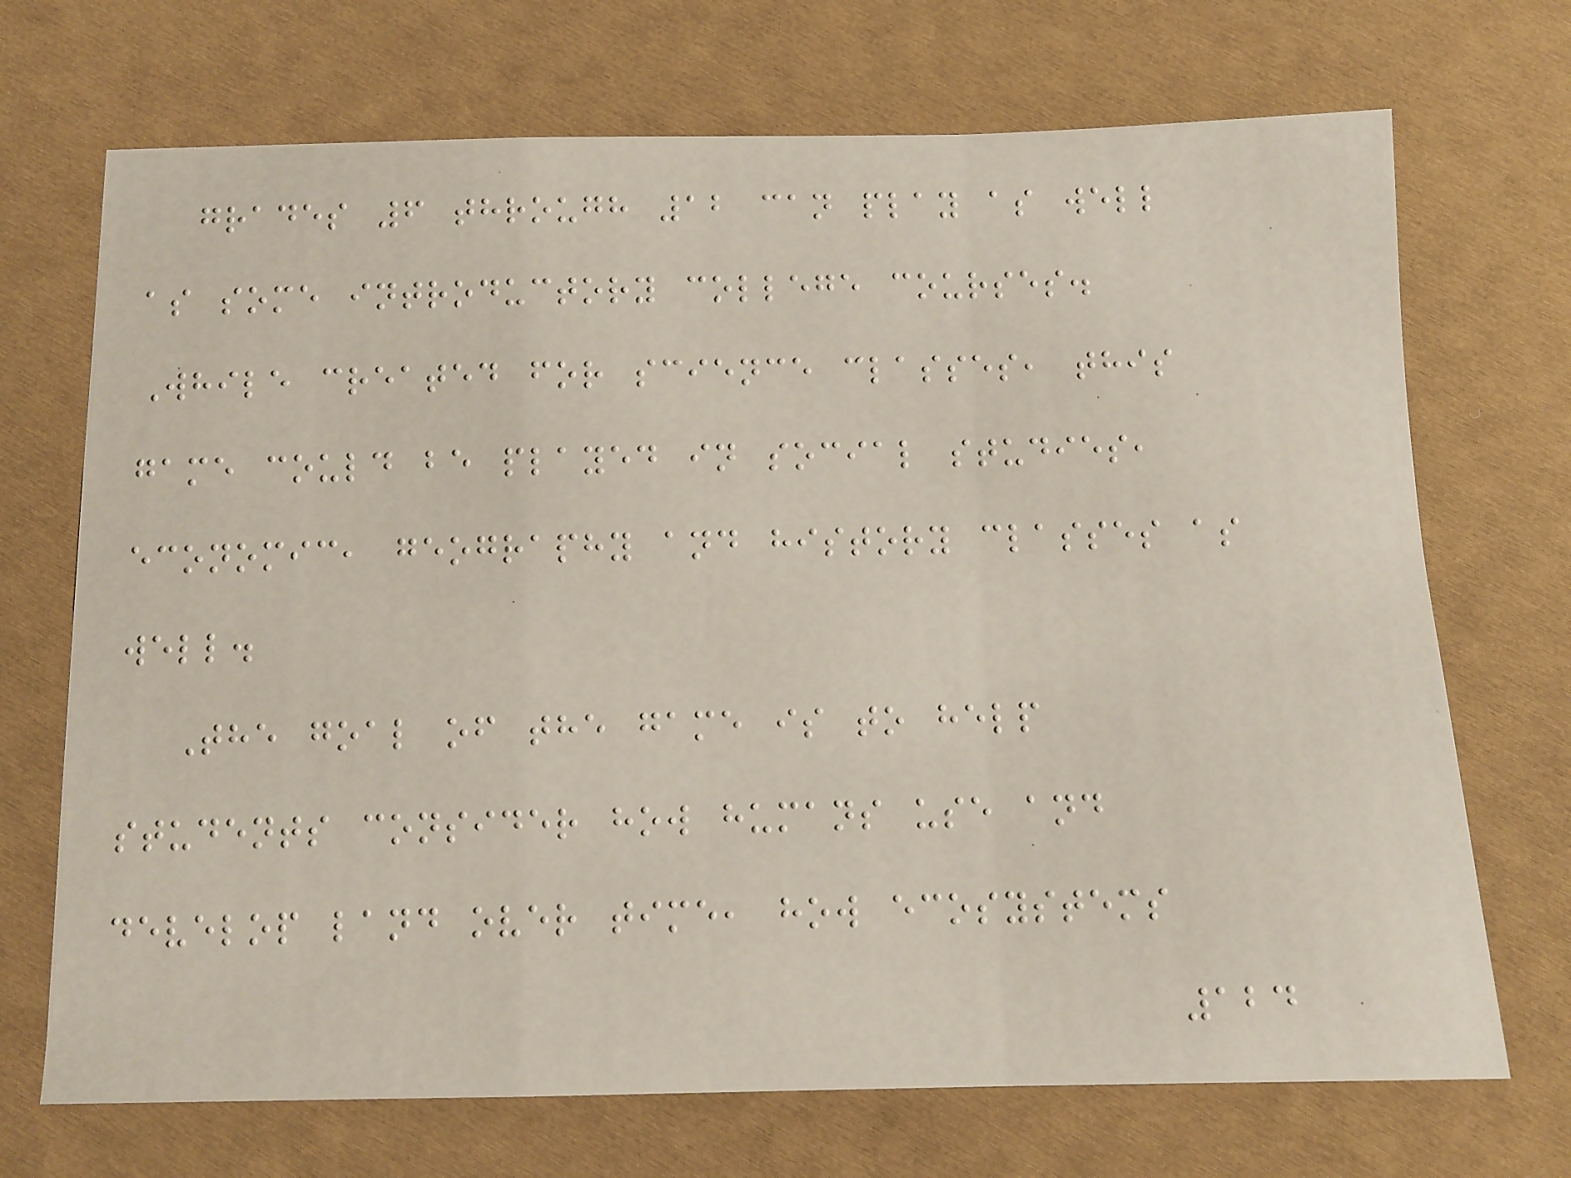grades 6 through 12 can play as well
as some introductory college courses.
While created for science classes, this
game could be played in social studies,
economic, geography and history classes as
well.
The goal of the game is to help
students consider how humans use and
develop land over time, how ecosystems
124
